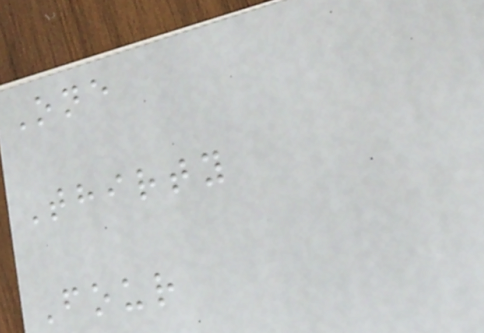One
Thirty
Four
